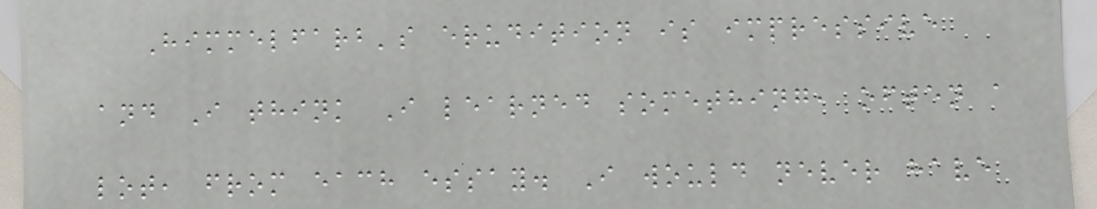Himmelfarb's erudition is impressive
and I think I learned something, often a
lot, from each essay. I would never have
